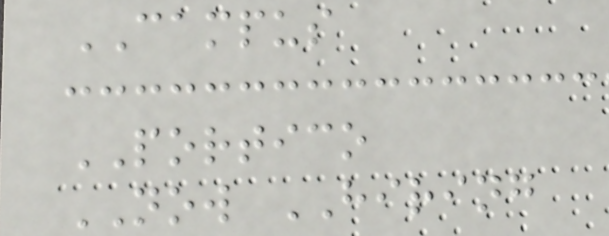CAMPUS
PORTICO
NOW HIRING
